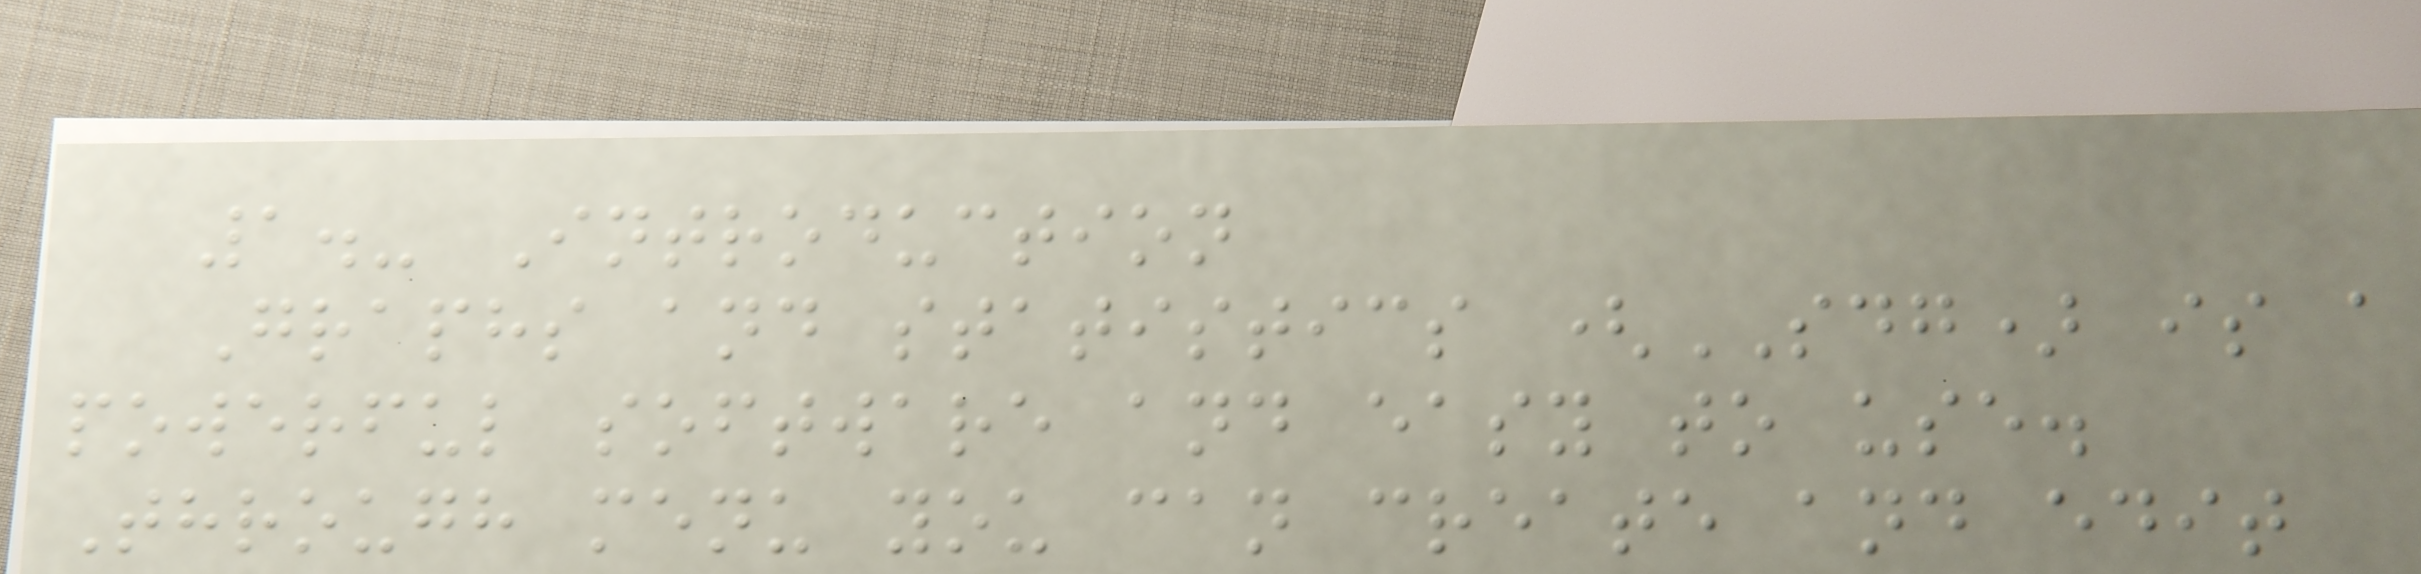1.- Introduction
Graphs and statistics (SDG) is a
powerful software and easy to use.
Through menu you can create and edit
